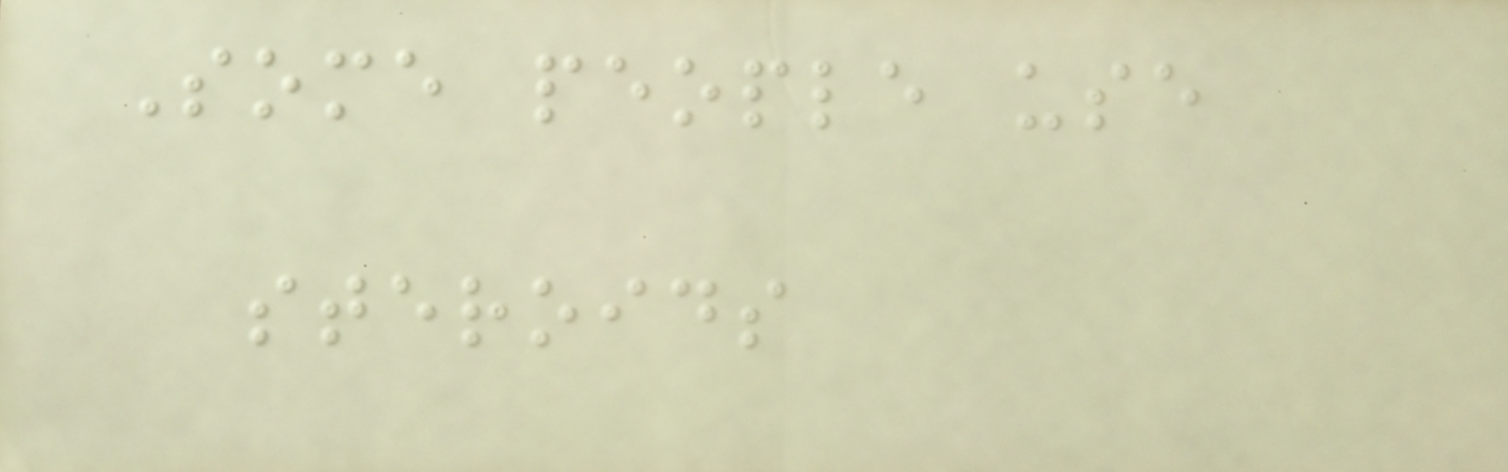Some people use
steroids
